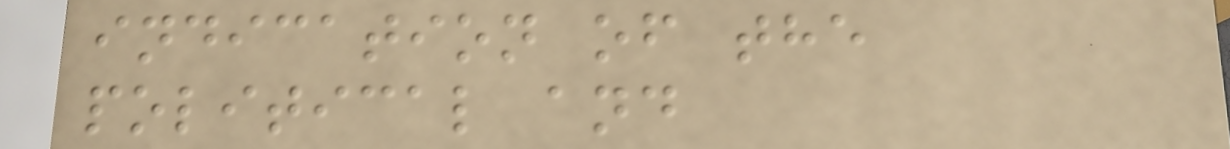indication of the
political and
